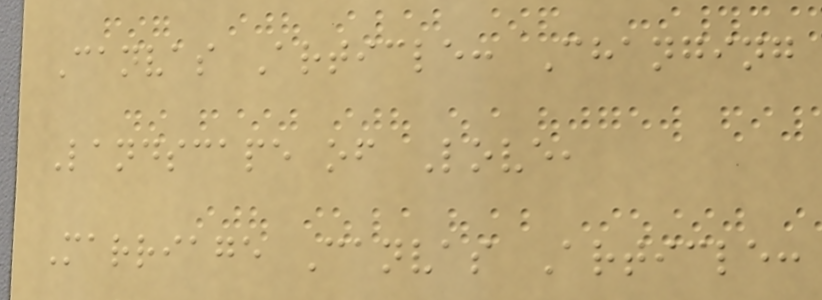Canvas Article: Changing
Landscape of Love,
Marriage Canvas Article:
